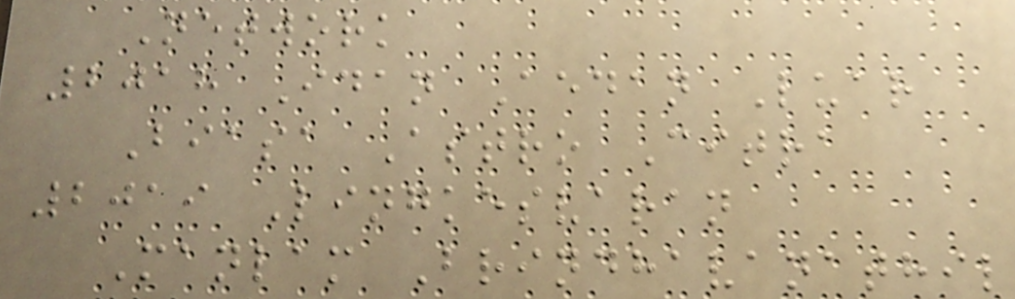Network
2018 Idan Aedan Luar
Biasa Astro Citra
2019 Lingkesvaran
Manlam Brindhavanathil
